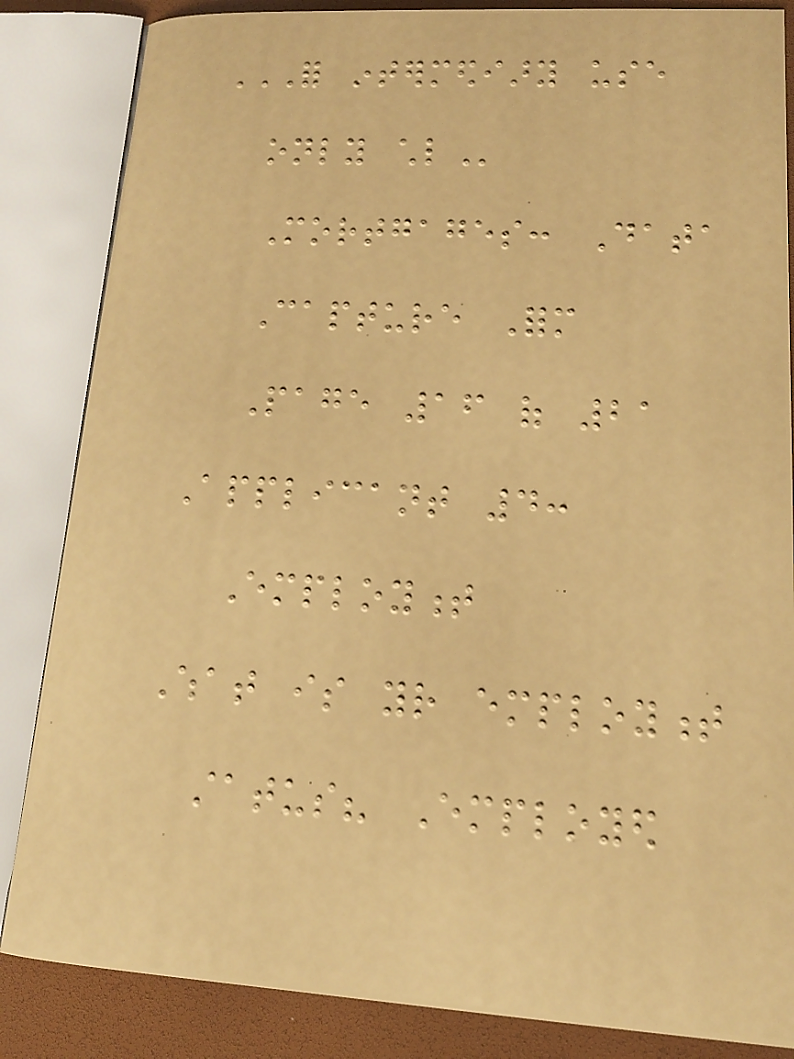FOR INTERMEDIARY USE
ONLY CHL
Mortgages: Data
Capture Form
Page 16 of 21
Applicant 4:
Employment
What is your employment
status? Employed
